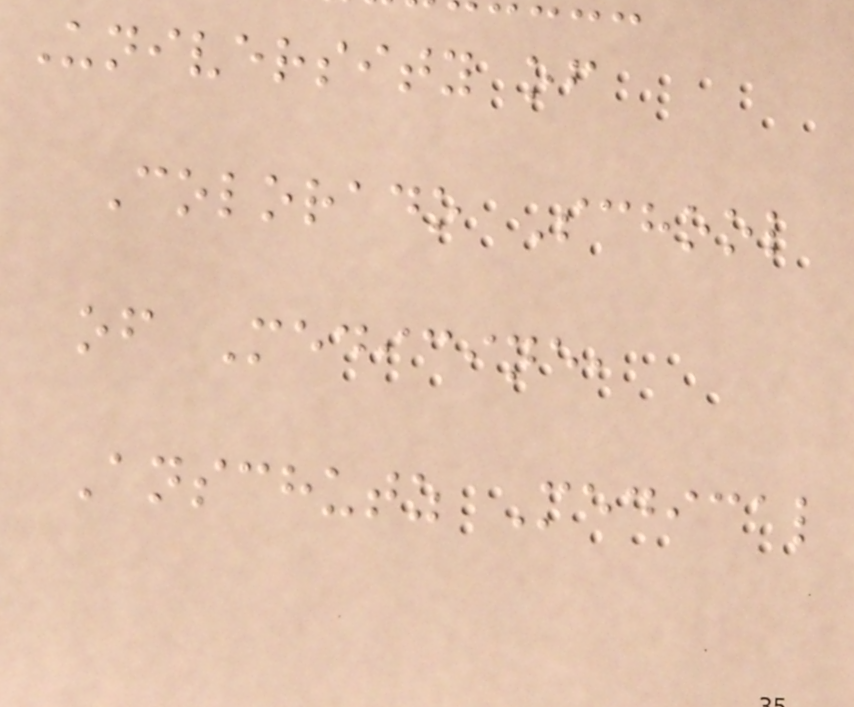University of
Colorado School
of Medicine,
Anschutz Medical
